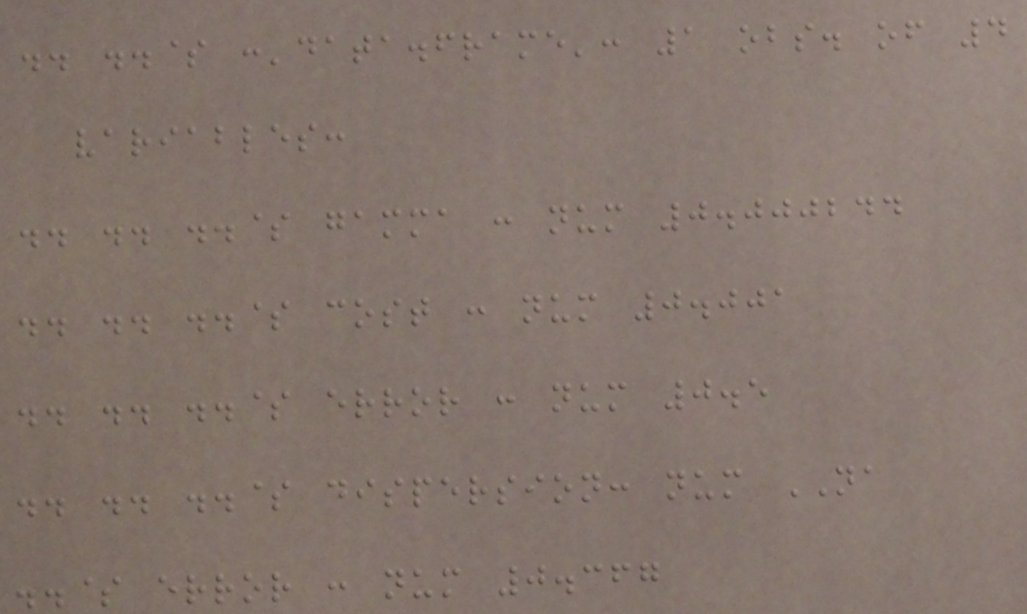.. ..$ :'data.frame': 1 obs. of 4
variables:
.. .. ..$ gamma : num 0.000244
.. .. ..$ cost : num 0.001
.. .. ..$ error : num 0.5
.. .. ..$ dispersion: num NA
..$ error : num 0.367
